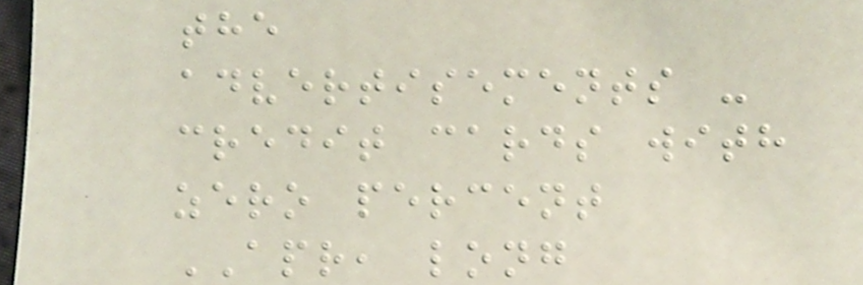the
advertisements -
credit cards with
zero percent
APR, long
